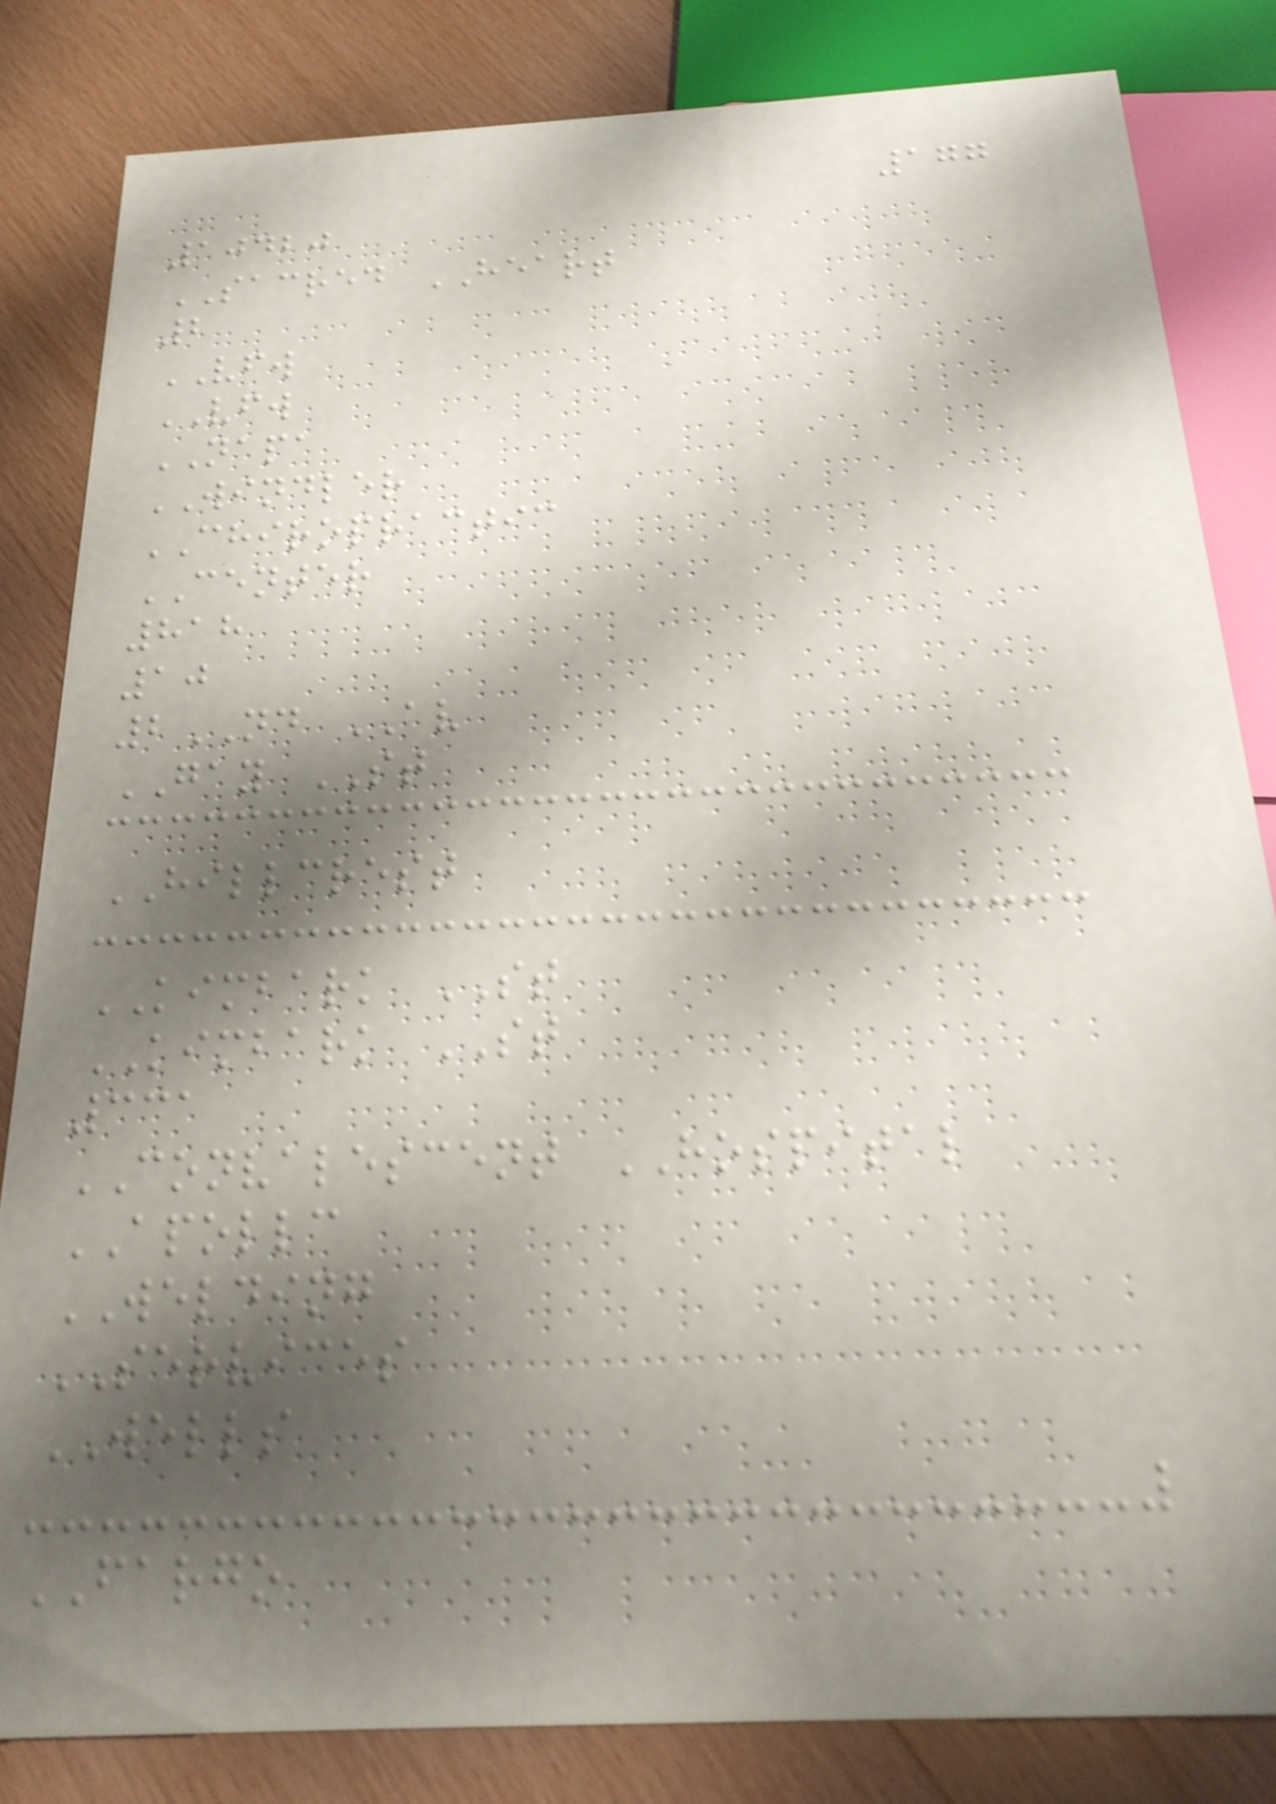177
10420
SACRED HEART
2
VFW
VFW
NAPA
WINDLER
CHIROPRACTIC
CENTER
818
10
2ND AV
GAY ST
HILLCREST
KIMBARK ST
KIMBARK ST
331
CONVALESCENT HOSPITAL
APOLLC
WELDING
SERVICES
WELLS
FARGO
